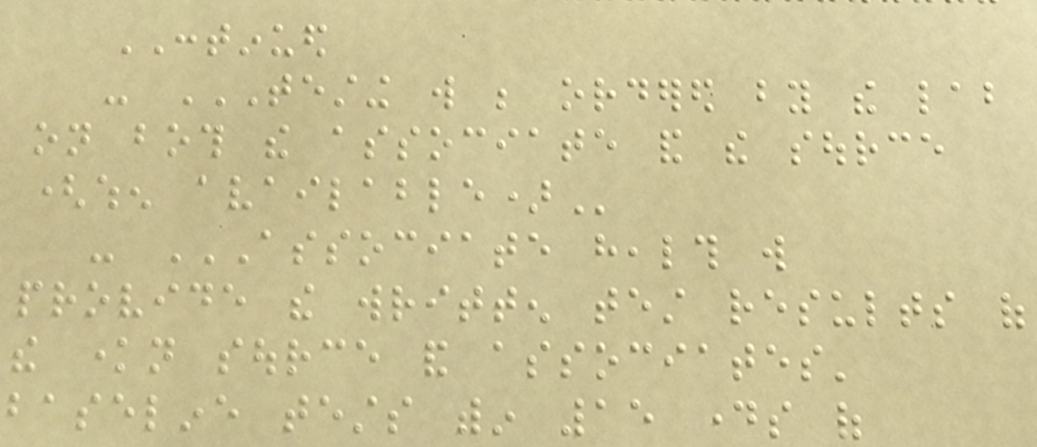CONTINUED
- TESTING WILL BE ORDERED BY THE LAB
ON BOTH THE ASSOCIATE AND THE SOURCE
(WHEN AVAILABLE)
- ASSOCIATE HEALTH WILL
PROVIDE THE WRITTEN TEST RESULTS OF
THE KNOWN SOURCE AND ASSOCIATES'
BASELINE TESTS WITHIN 15 DAYS OF
